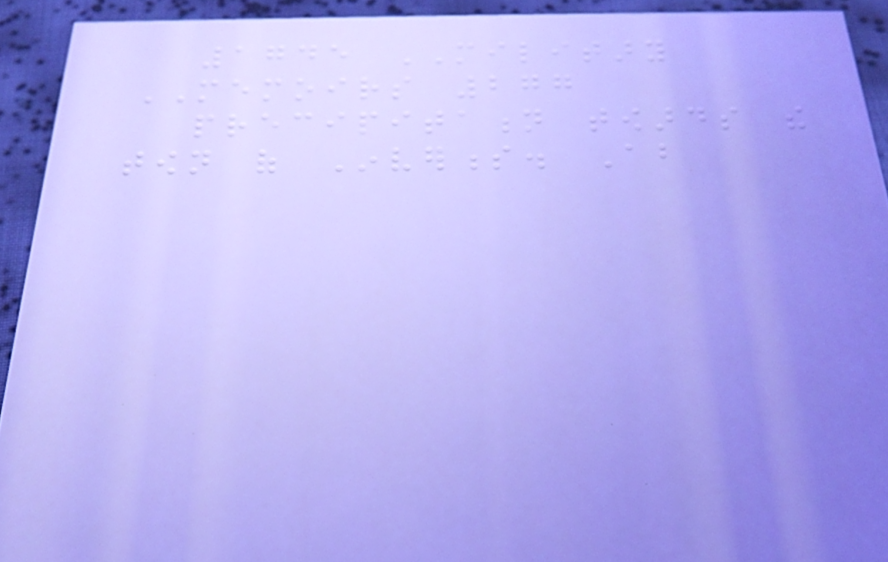1745 MILITARY
MEMOIRS 277
precipitation towards the
town of Inverness. About
